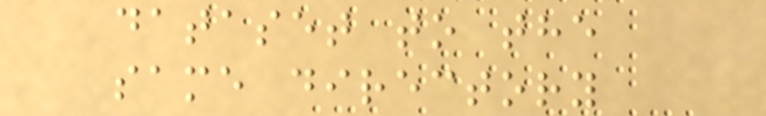dataset to the
same directory
